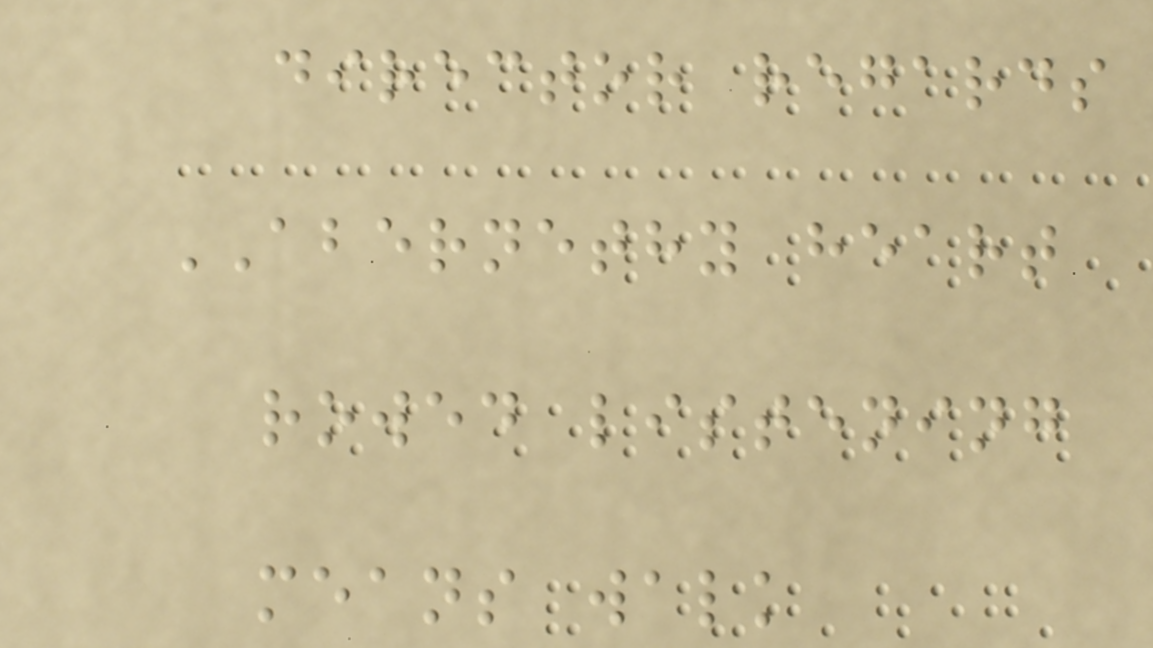director regards
ABERNETHY heart
rowed listening
means walk
